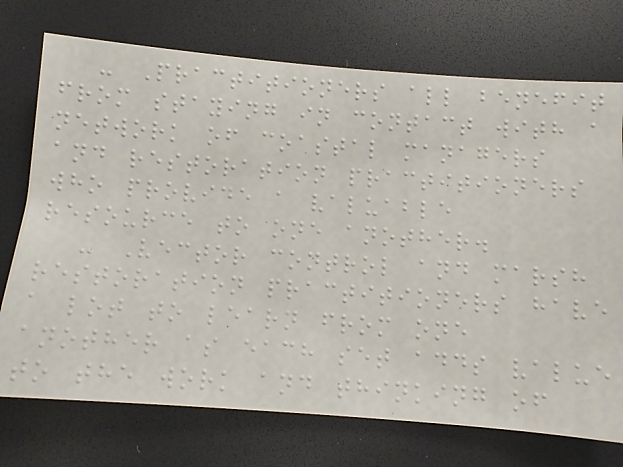- Practitioners all benefit
from staying in contact with a
network of coastal managers
and restoration practitioners
who provide a valuable
resource to one another.
- Vector control and marsh
restoration practitioners have
a lot to learn from one
another as each set adds value
to the work and thinking of
